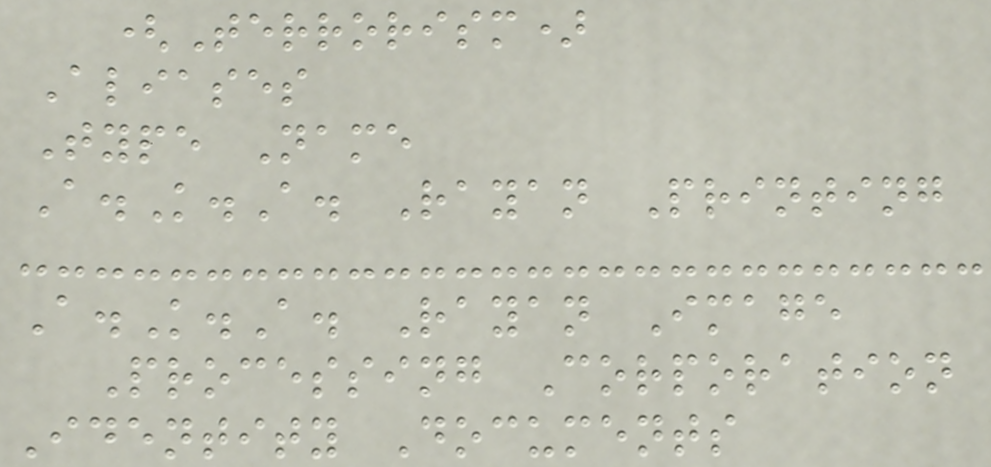(Terrorism)
Aliases
Type Name
A.K.A. Rayan Printing
A.K.A. Rayan Image
Processing Corporation
Identity Documents
